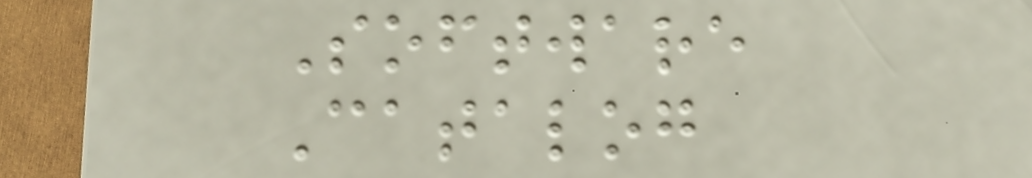Software
Catalog
